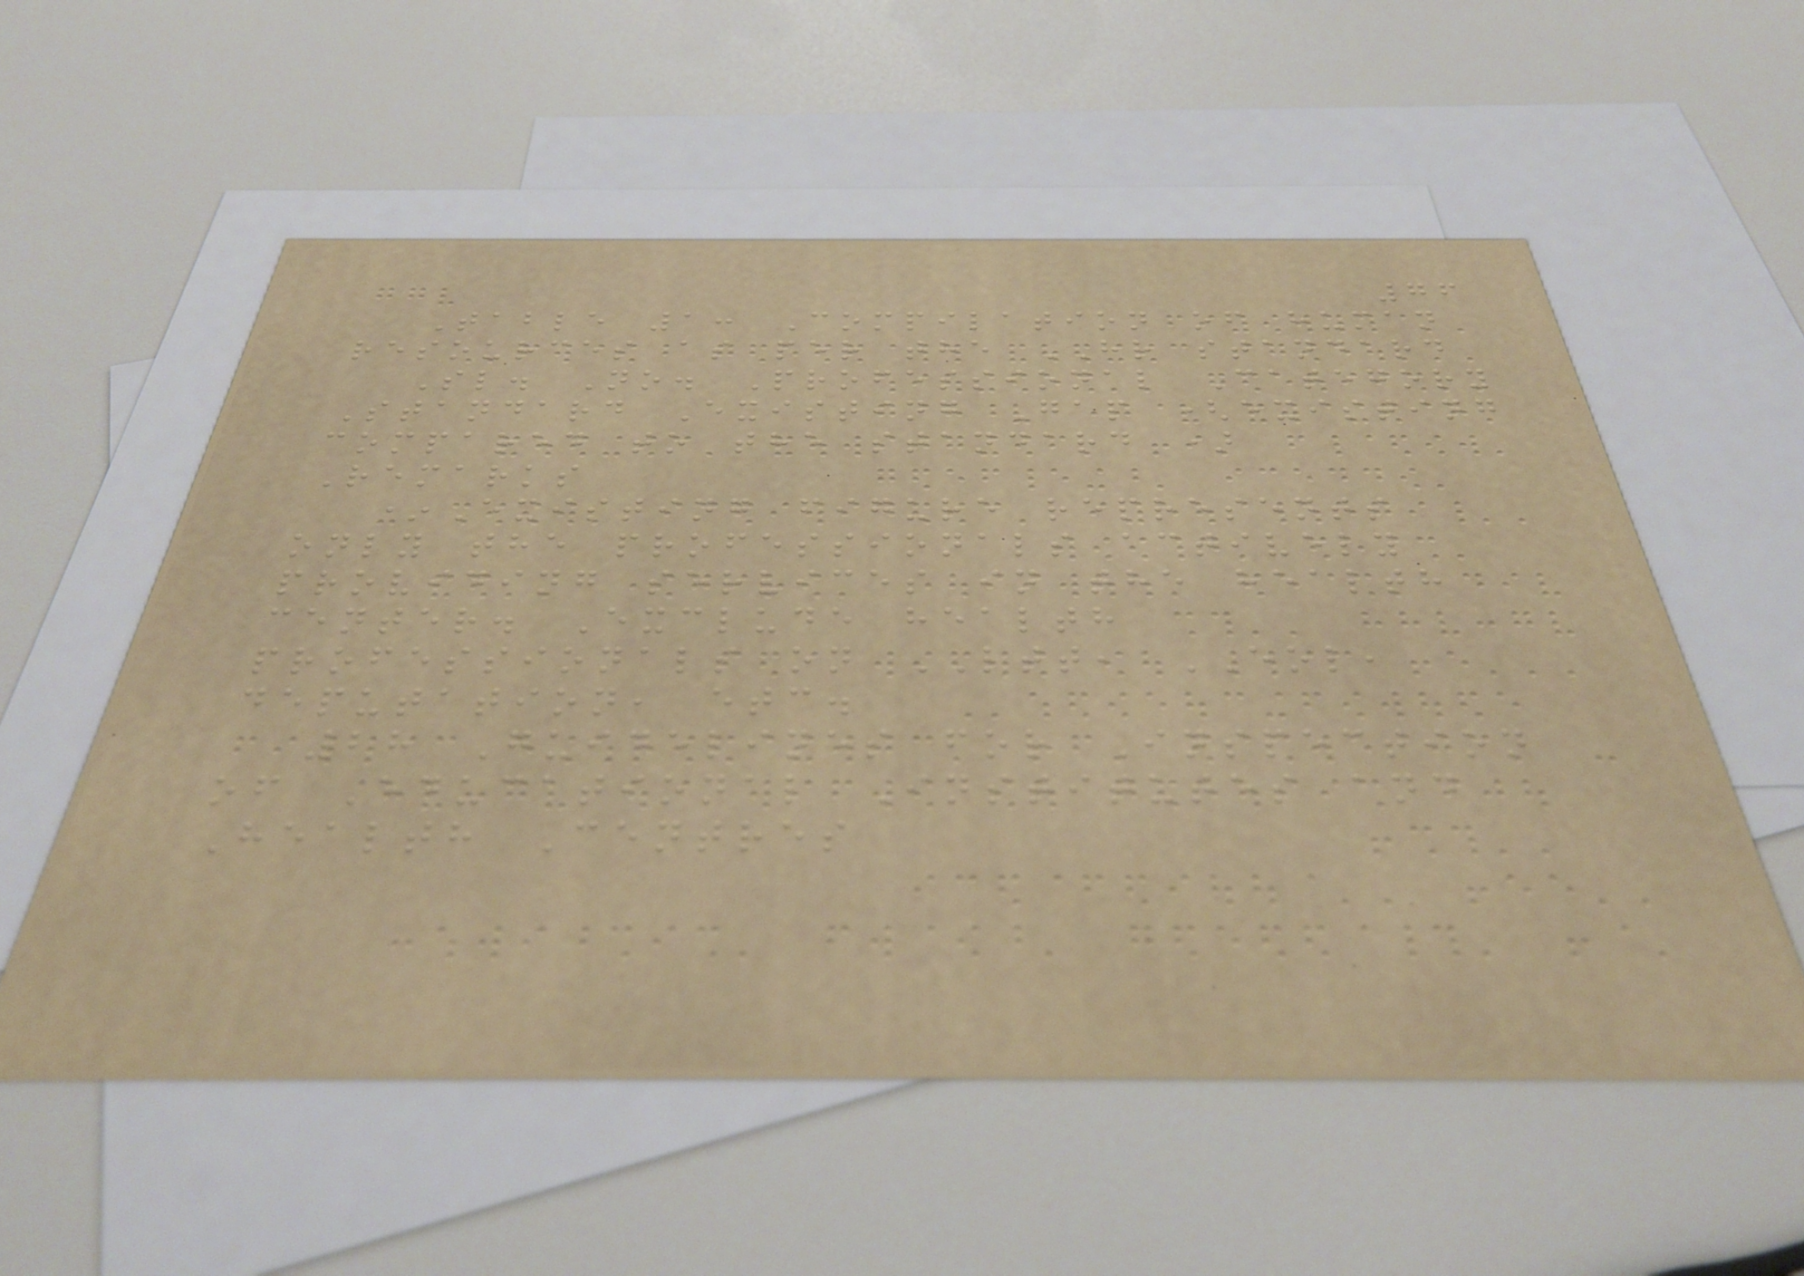76
Table 1: Compilation of human
resources as per the HR standard
Sl. No. Professional Category
Standard Existing Gap (existing
compared to the standard )
Remarks
*Existing figure represents
only the professionals actively
providing services in the health
center. Exclude health
professionals on LTT, EOL,
deputation, etc.
28 Guidelines for Inspection
of Educational Institutes and
Health Centres
